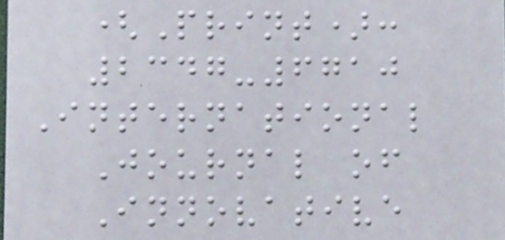(Print):
2347-6710
International
Journal of
Innovative
